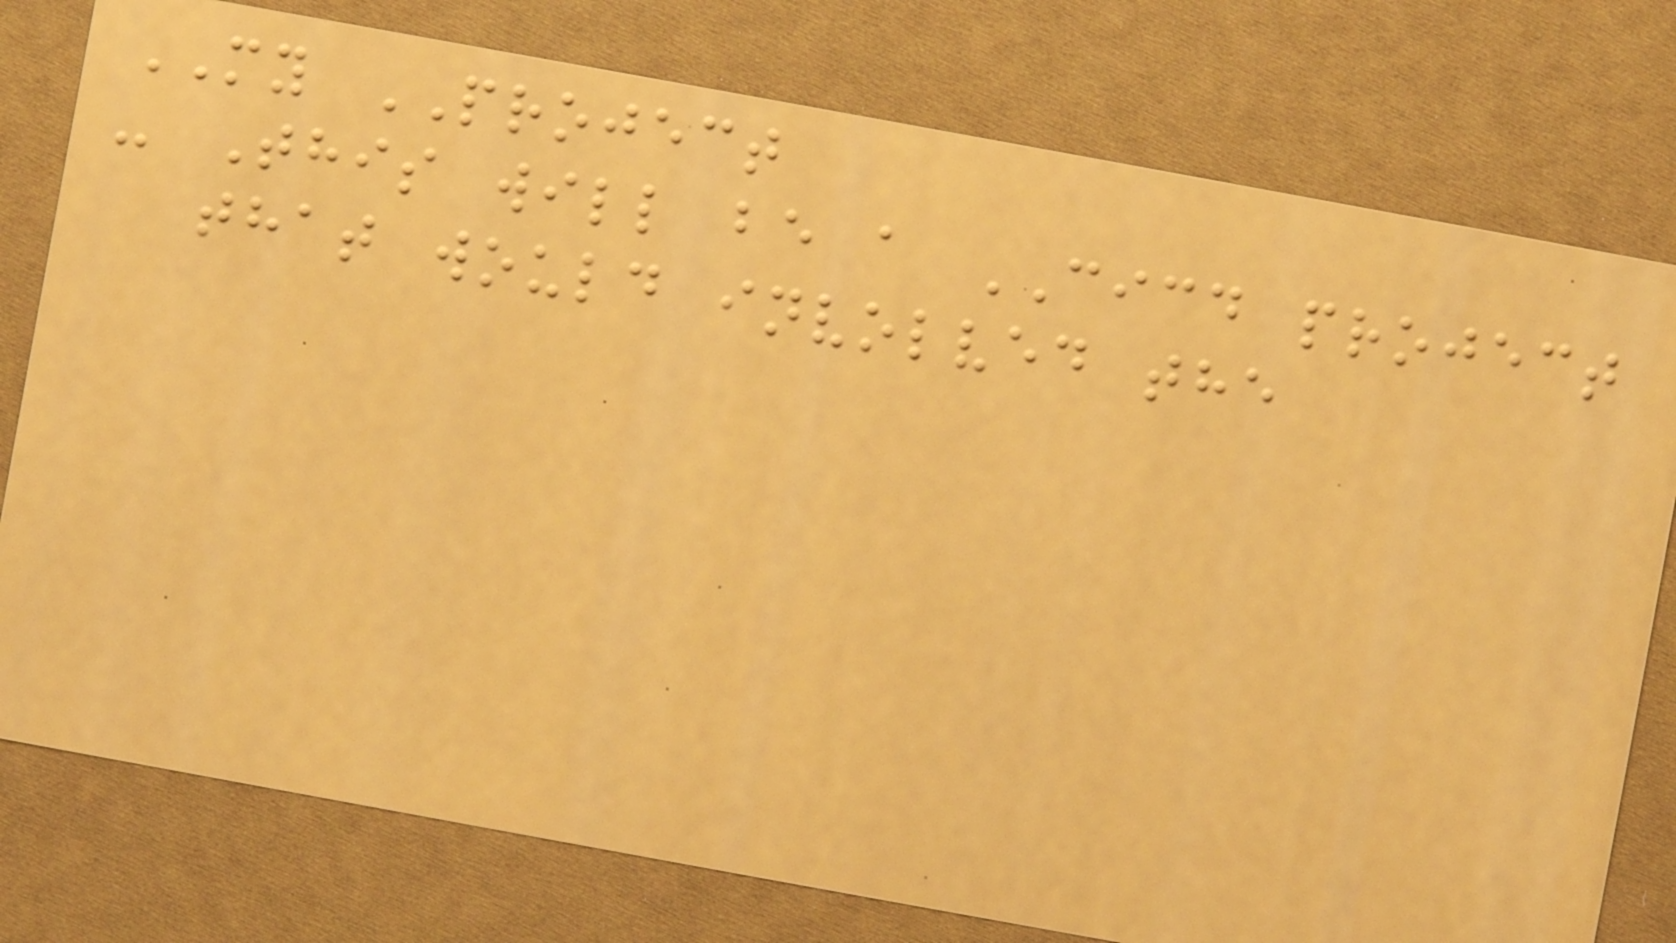MY PROJECT
- This will be a CICD project
that would involved the
